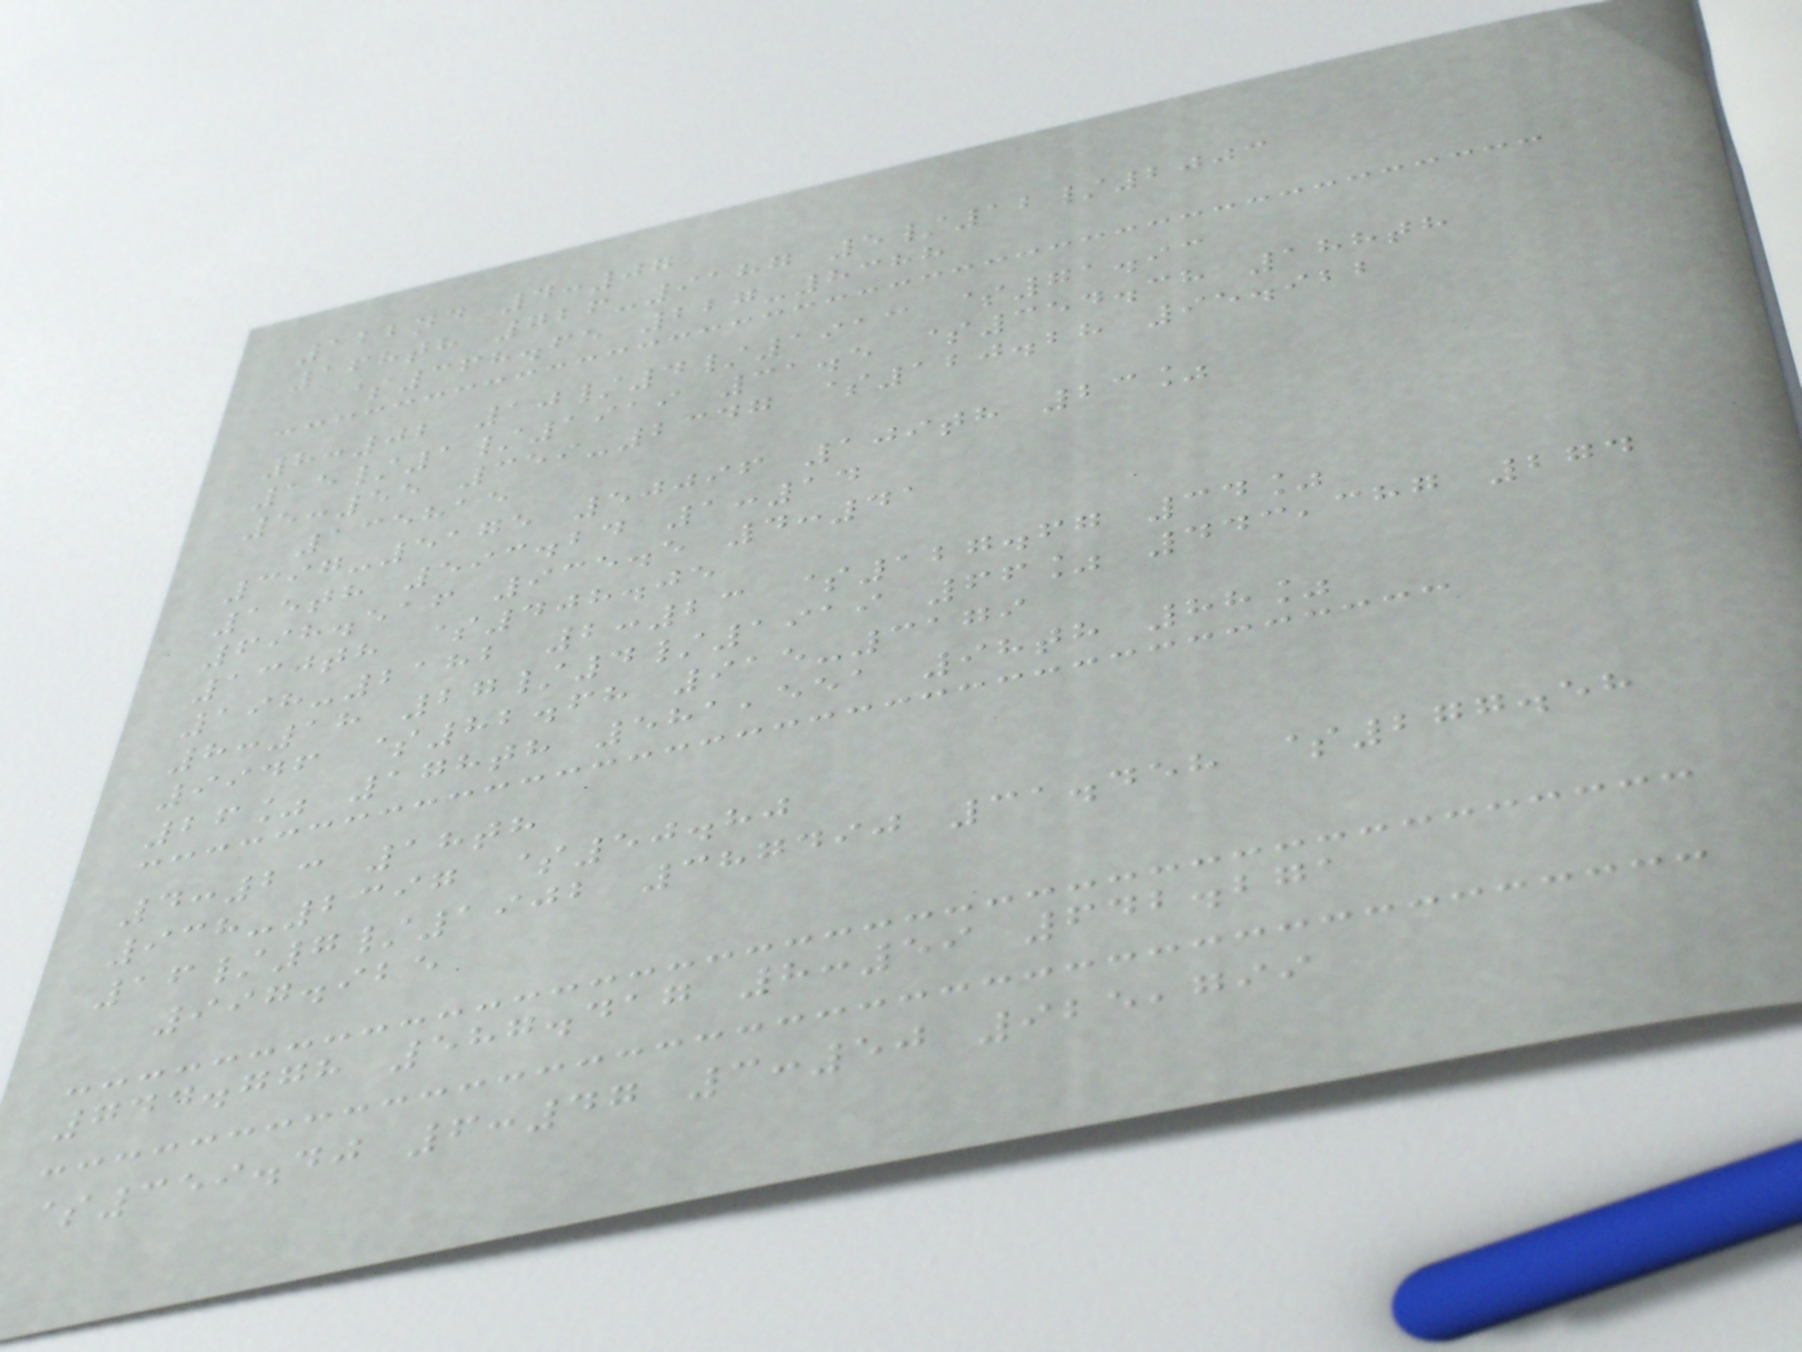122nd 4:07
168th 726-9187 5/12/2003
$368.65 227-8388
8:02 10/4/1913 $71.93
15/1/1919 31.5 $354.38 188th
5:55 359-2347 $120.28 95.922
135815
397-5175 50096 109th 23%
15th 593.24 1:14
698.516 935.5 4:41
130th $408.05
198-2182 2:23 $127.67 34%
8:18 27/4/1919 66% 443,387 274
9946 $82.68 915-3179
26% 178th 581,551 98th 88%
4:23 18th
938-2397 $50.80
16/7/1902 387490 31.458 $277.58
997.925
744.778 587.417 8:59 642.271
$359.40 6:47 3:50 925,799
